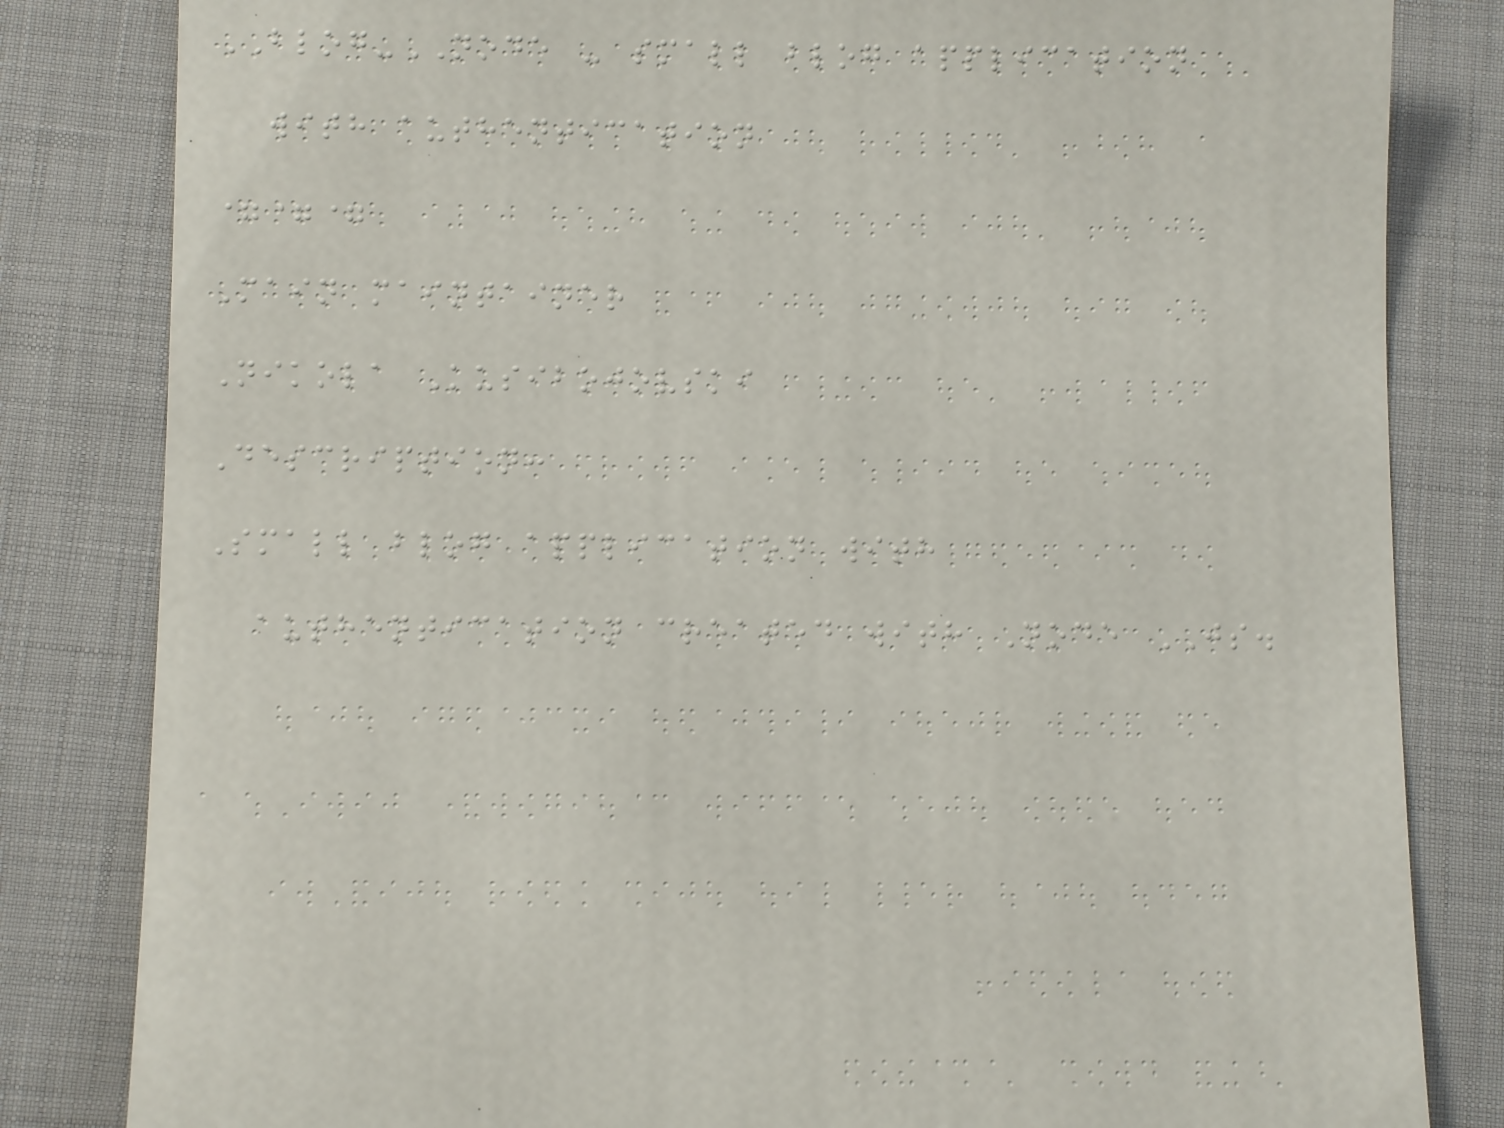BLOG-NODE - small blog application
with authentication
===
Main maintainer
Nikola Kusibojovski
Description:
Small blog application with
authentication created with Node JS.
